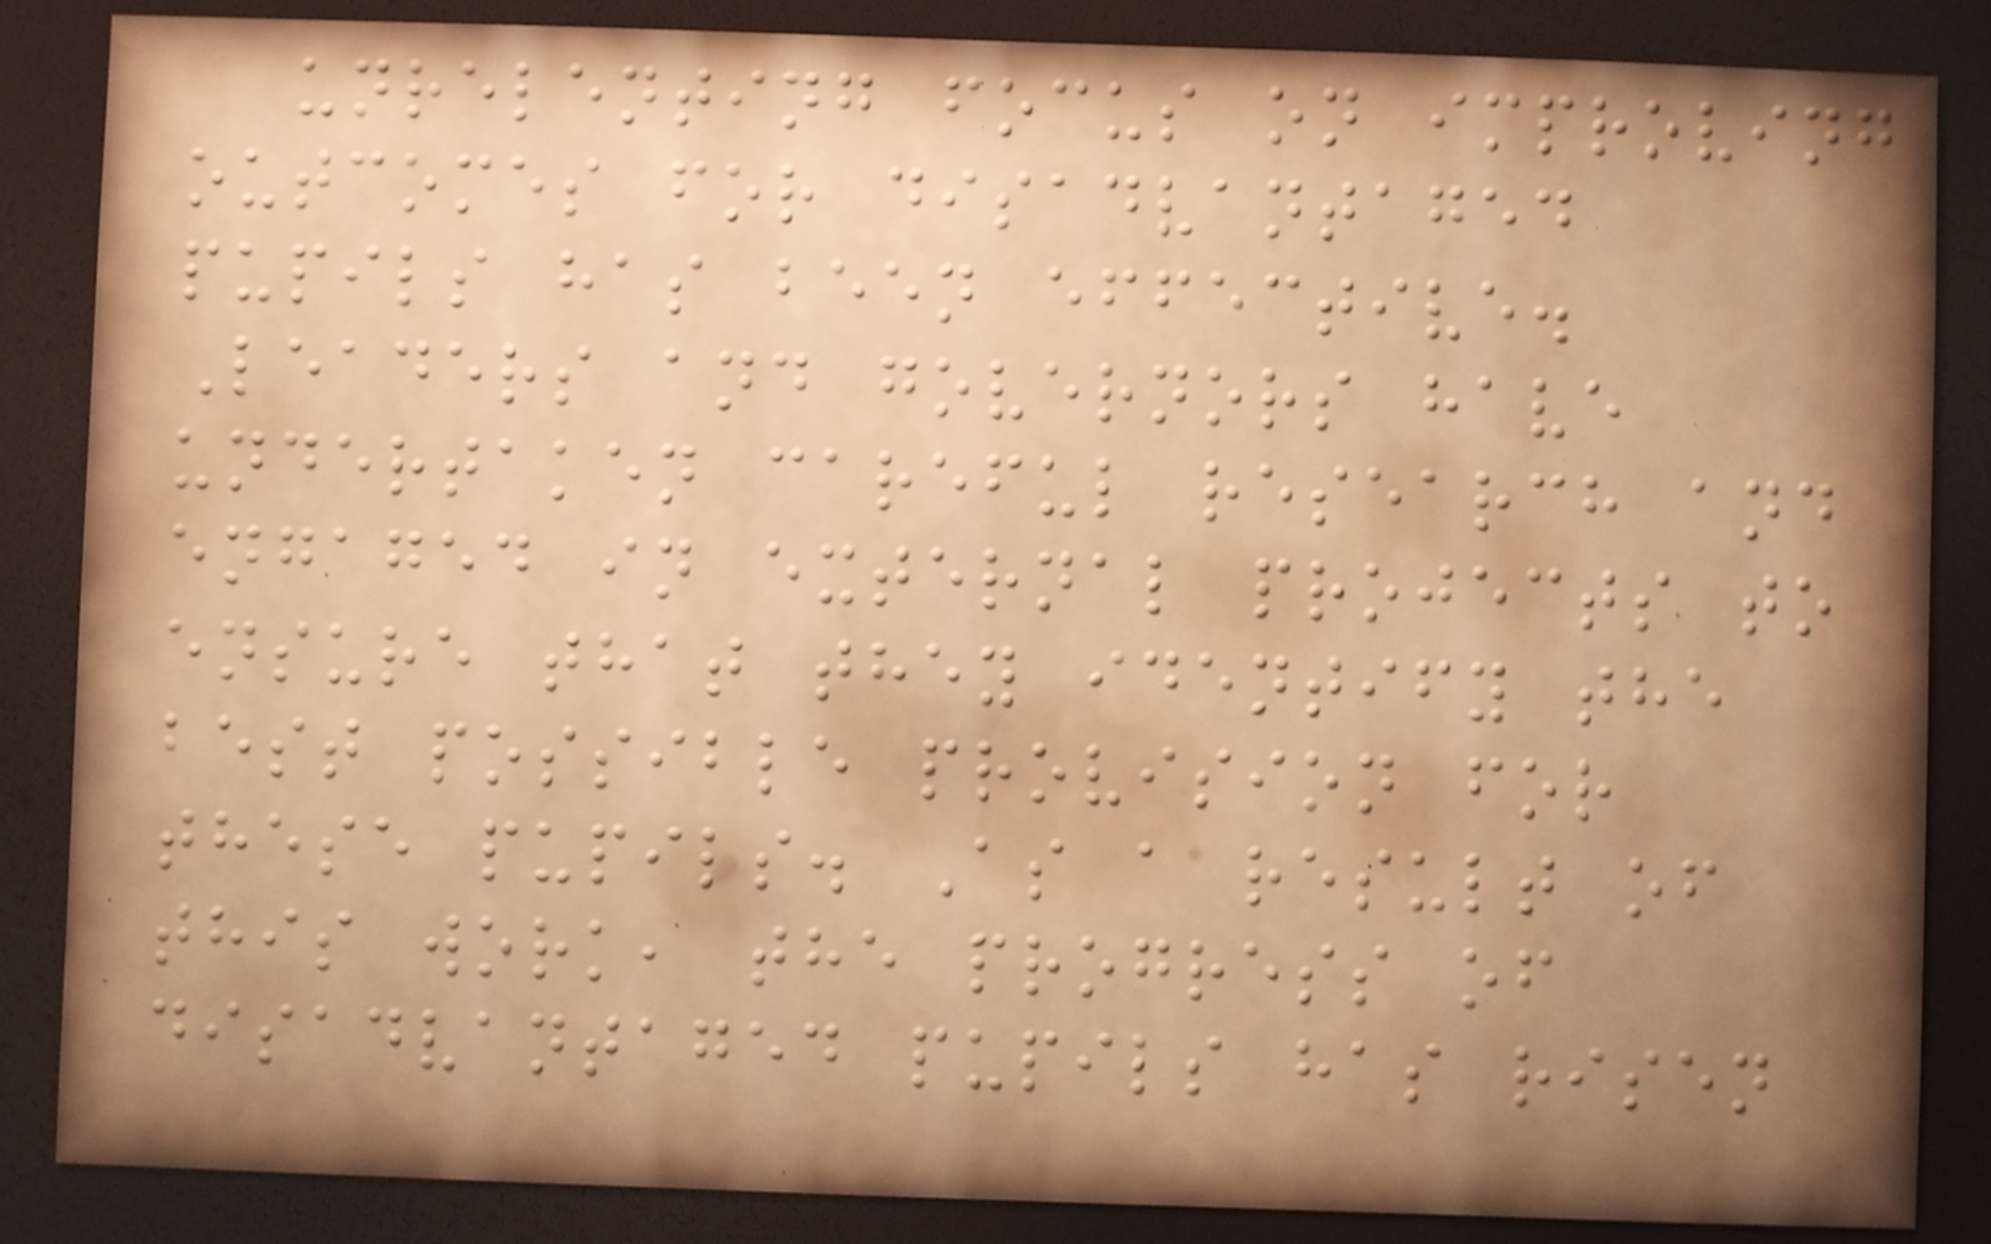unrelenting focus on improving
outcomes for disadvantaged
pupils has been effective.
Leaders and governors have
undertaken careful research and
engaged in external projects to
ensure that they identify the
best possible provision for
these pupils. As a result of
this work, the progress of
disadvantaged pupils has risen
